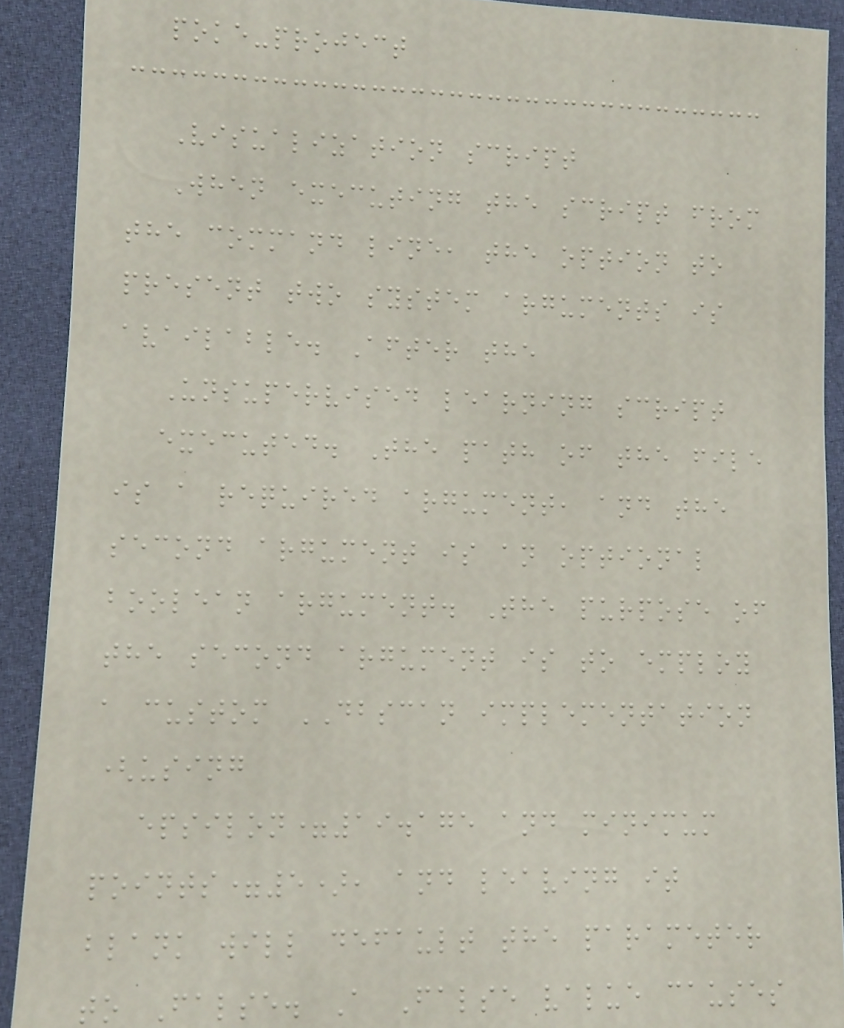poke-project
Visualization script
When executing the script from
the command line, the option to
present two system arguments is
available. After the
Unsupervised learning script
executed. The path of the file
is a required argument, and the
second argument is an optional
boolean argument. The purpose of
the second argument is to employ
a custom DBSCAN implementation
(using
epsilon=19.175 and minimum
points=5), and leaving it
blank will default the parameter
to False. A False value causes
